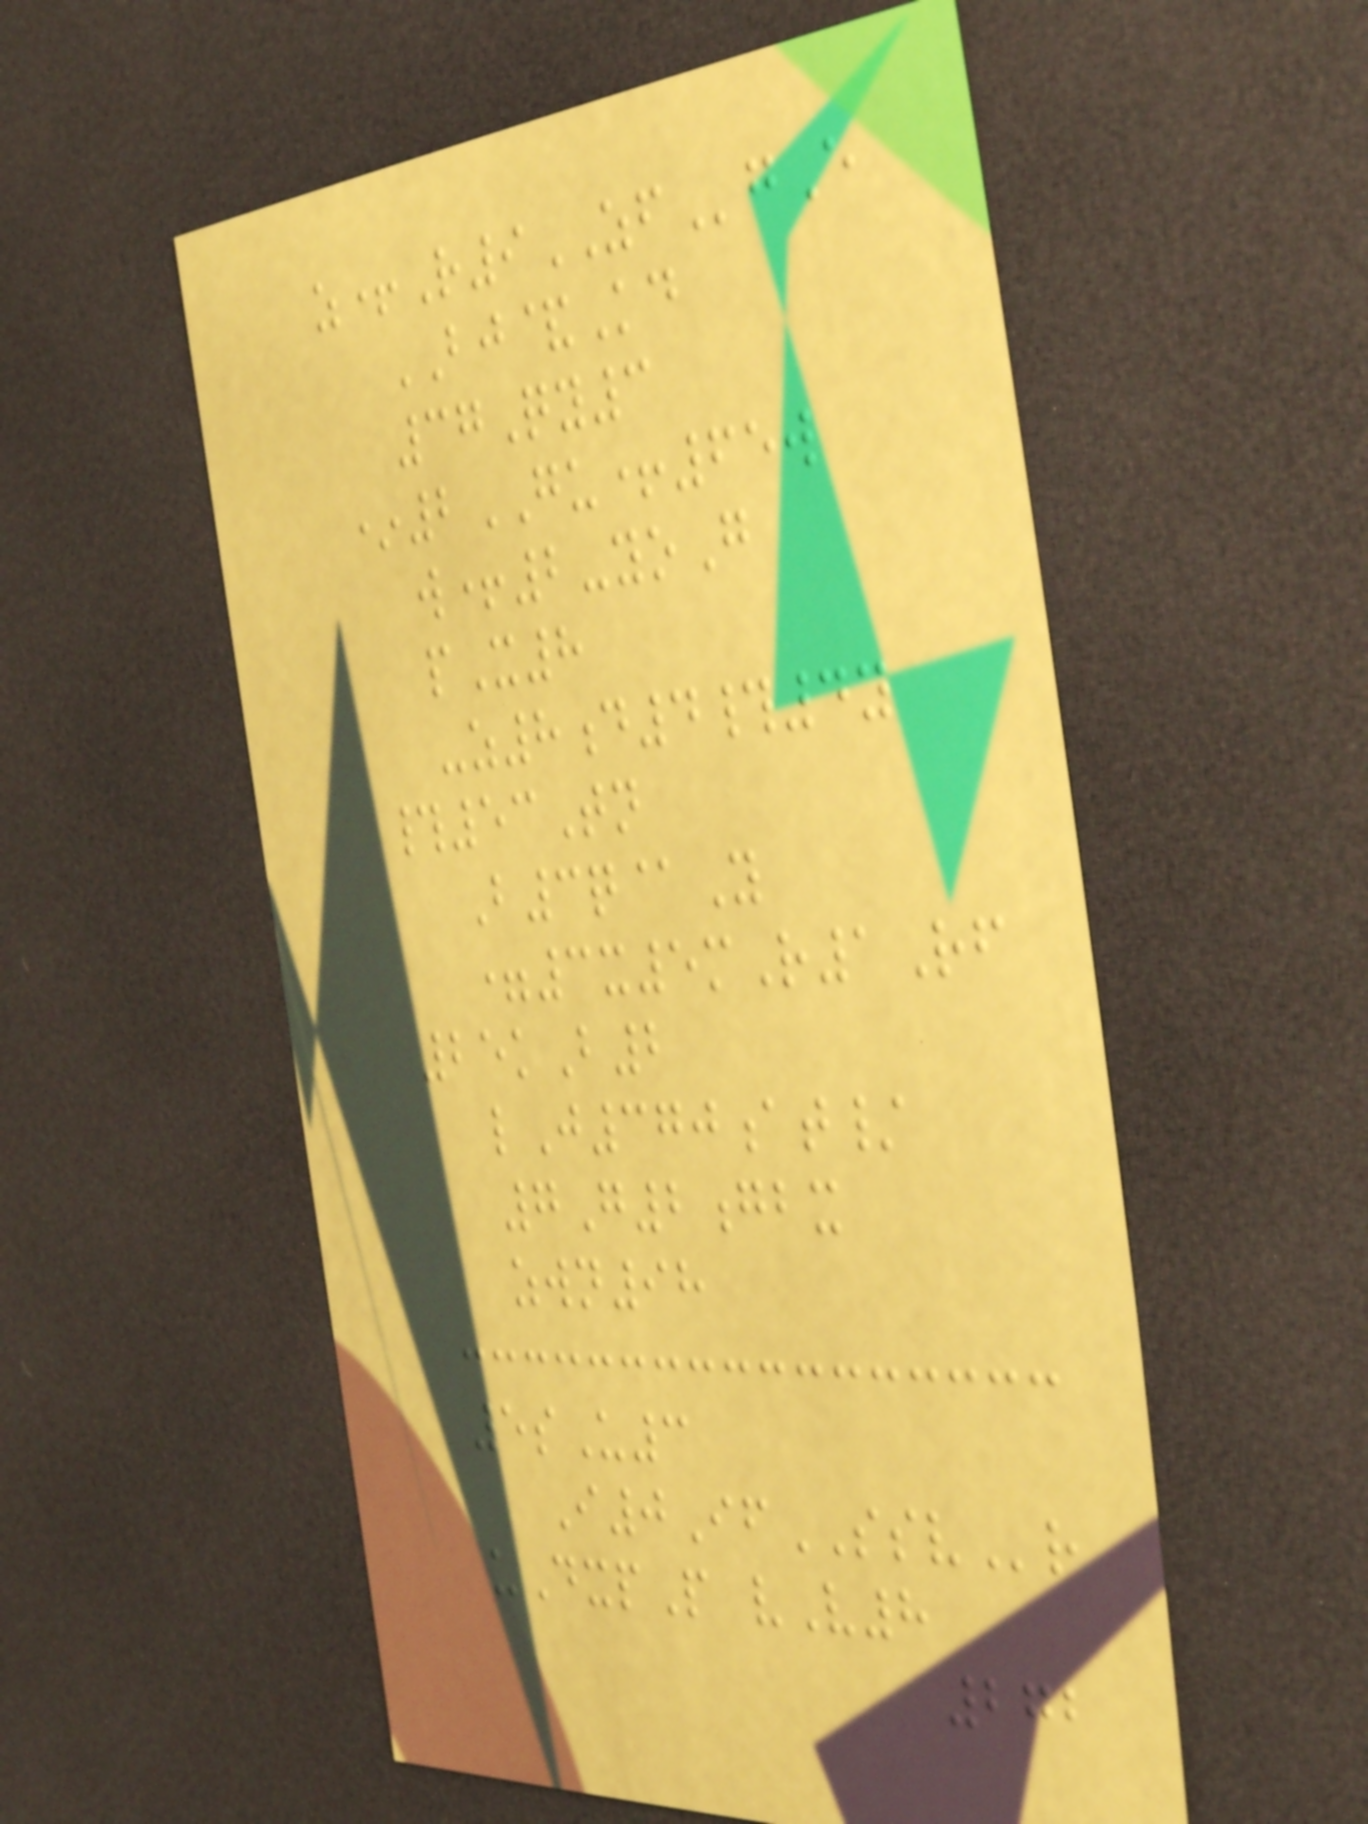z+R9ZFgE
BJ&Kd
37Qy3
*2GU+65w
w+2-yoG
pX8
-z8d4#4y
#53Tn
B3q@Y
=3x5mR1Rf
25kB2
lJ370at/
7G2gbx
zwn98
5sU3
I0IfSSVr
uDxpP vV8
272
